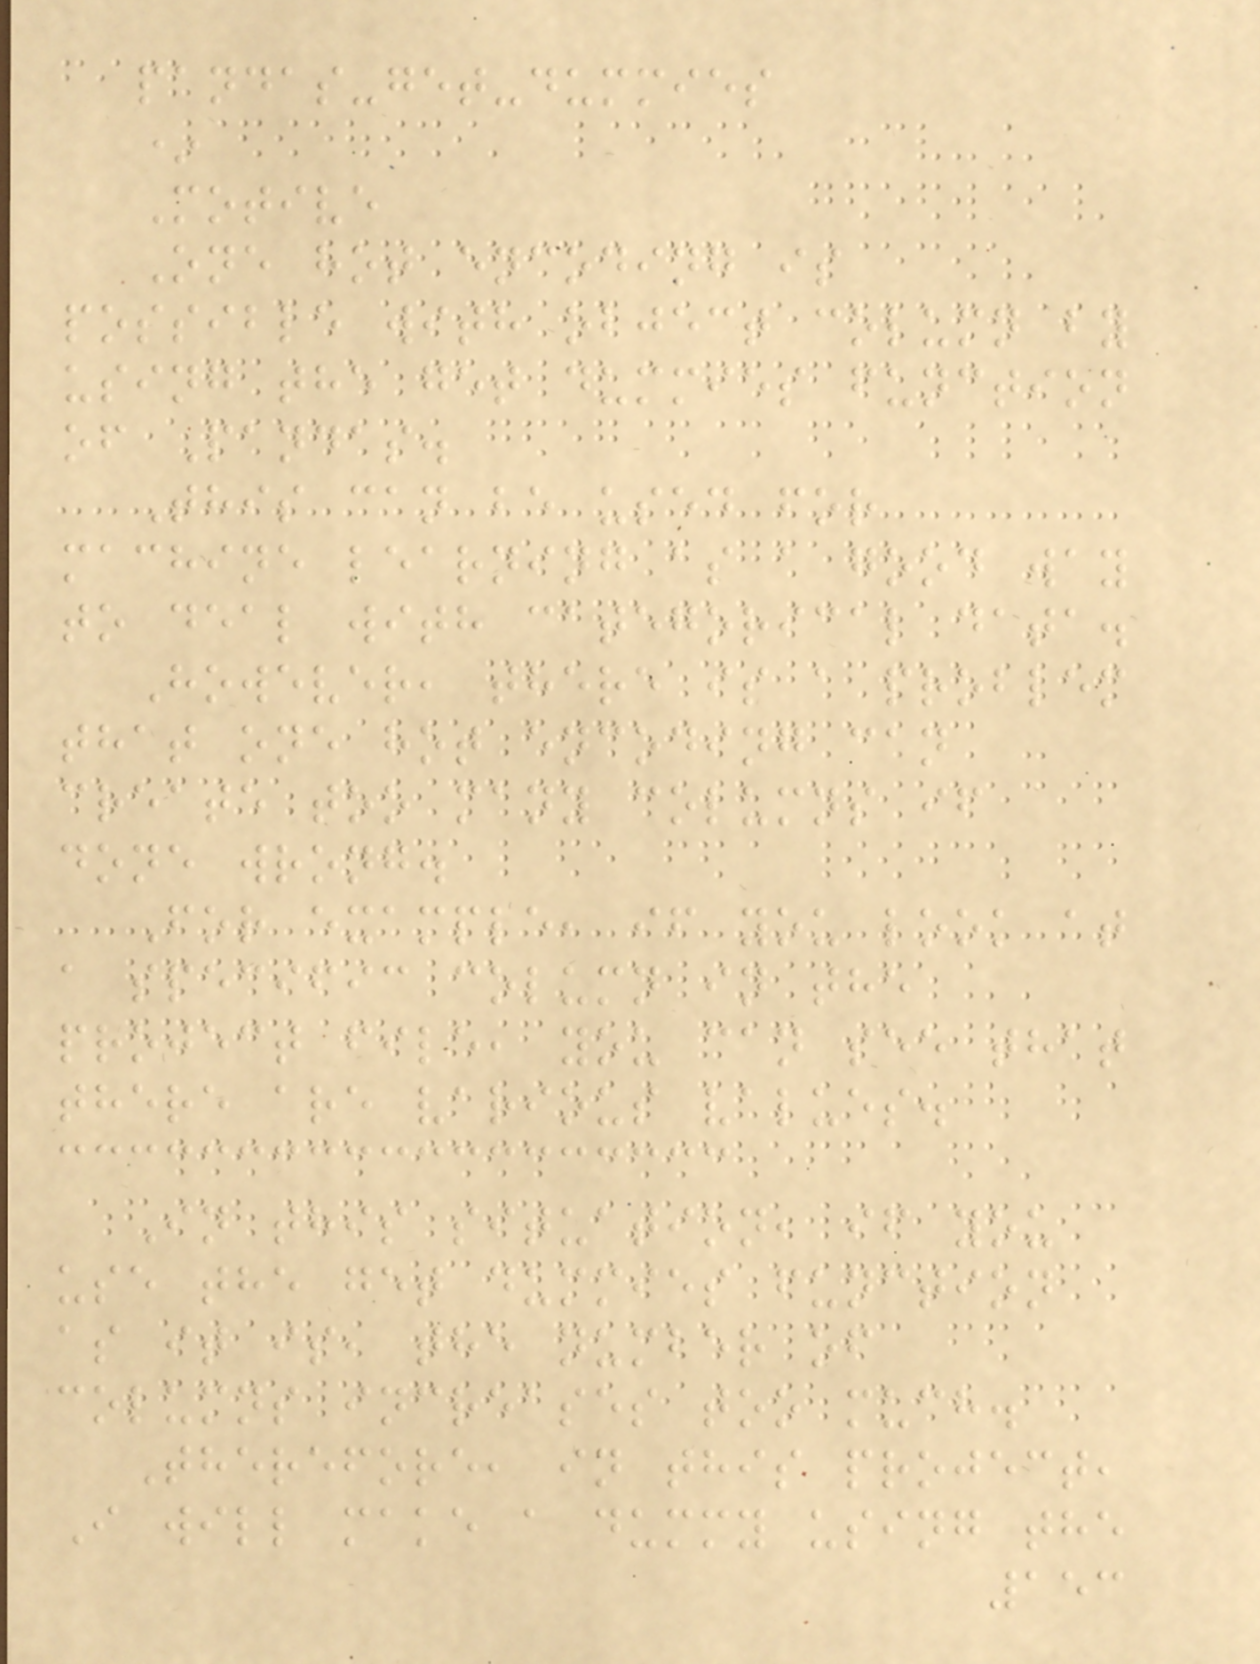pandas-get-dummies
*
Motive
One hot encoding is
possible with object column by
using the get dummies function
of Pandas.
This can be used for
machine learning as a good way
to deal with categorical data.
However, there is a problem
that one hot encoding can
create too many columns if
done wrong.
For example, if you look at
a specific column in the
project file, you can see that
there are various values.
In this situation, if you
use the get dummies function
as it is, the number of
columns increases too much.
Therefore, in this project,
I will make a dummy using the
153
